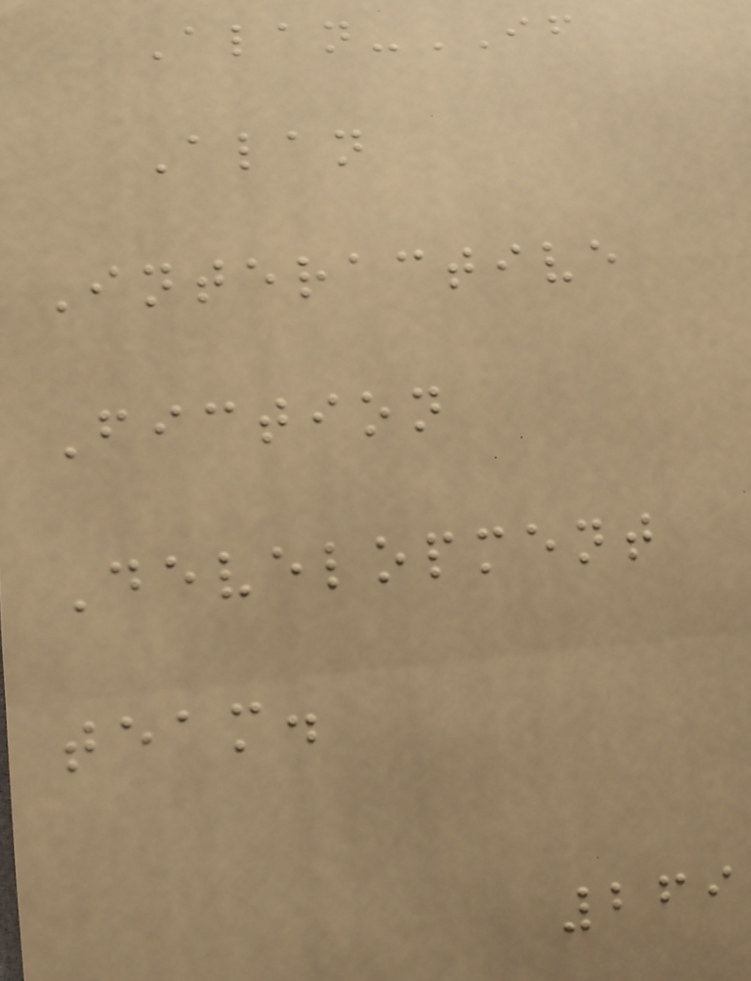Alan-IF
Alan
Interactive
Fiction
Development
team.
269
